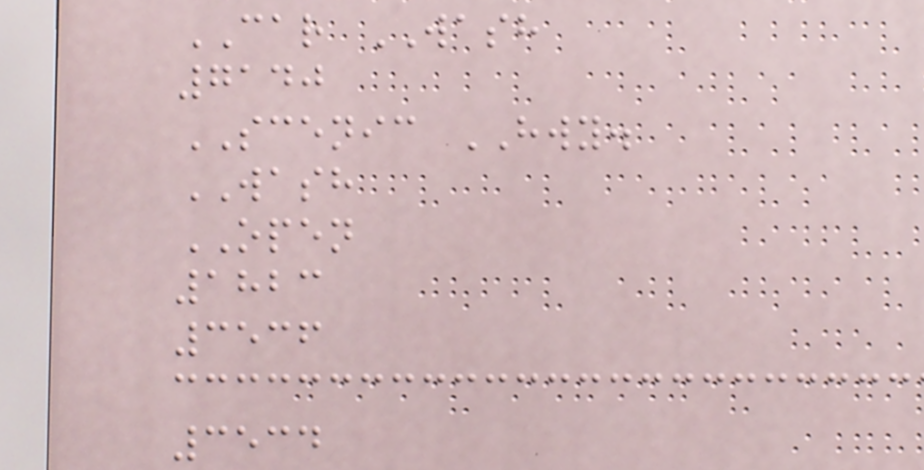CAR WASH
7140
SCENIC HWY.
WASH
OPEN
1823
3536
3534
